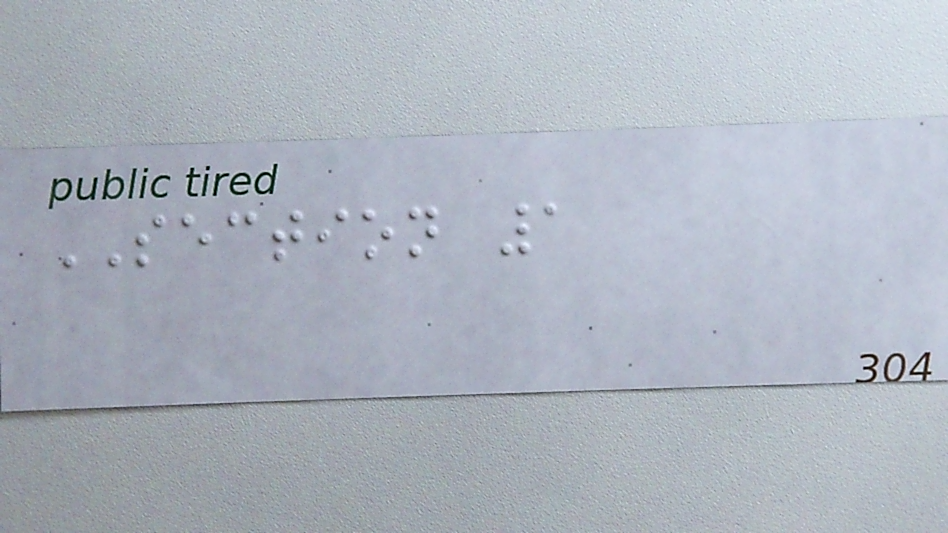SECTION 1
